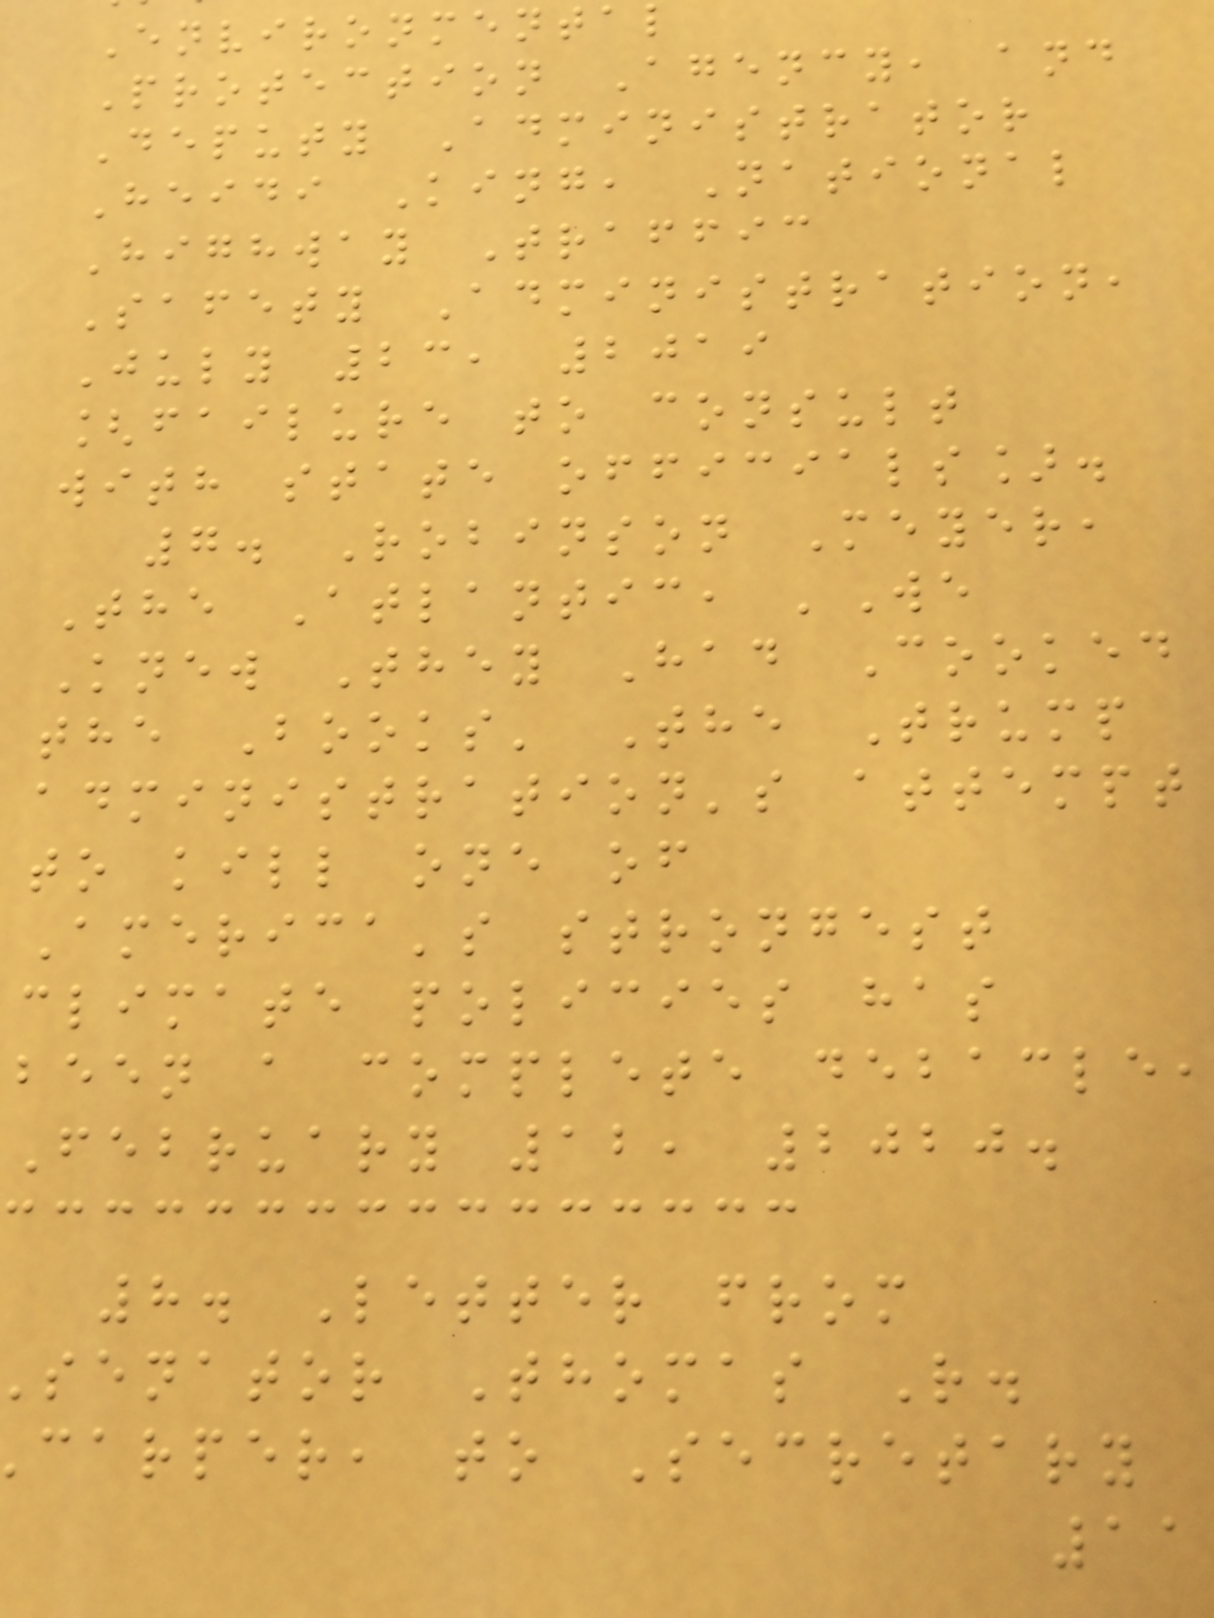Environmental
Protection Agency, and
Deputy Administrator
Heidi King, National
Highway Traffic
Safety Administration,
July 23, 2019
[failure to consult
with state officials].
7. Robinson Meyer,
The Atlantic, 'We
Knew They Had Cooked
the Books' The Trump
administration's attempt
to kill one of
America's strongest
climate policies has
been a complete debacle,
February 12, 2020.
8. Letter from
senator Thomas R.
carper, to Secretary
